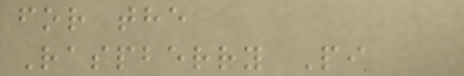for the
Raspberry Pi
